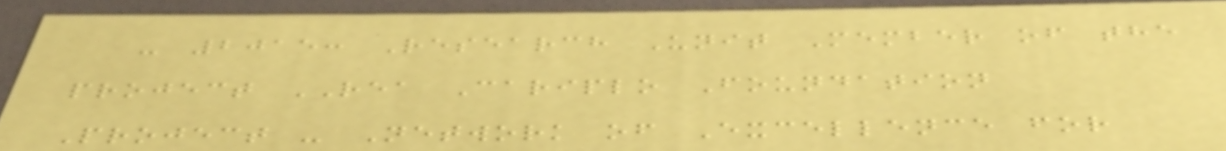- 2015: Research Unit Member of the
project REA Cariplo Foundation
Project - Network of Excellence for
